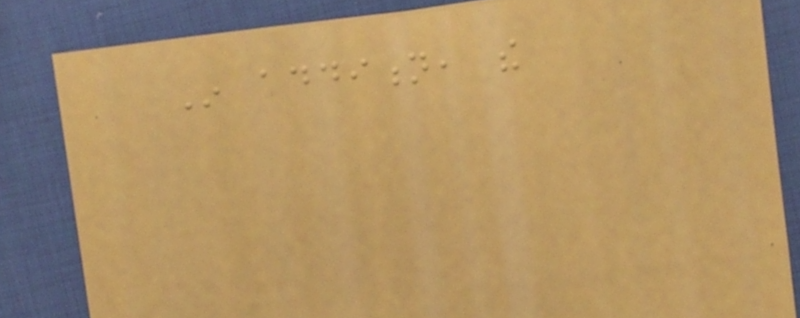In addition, the
